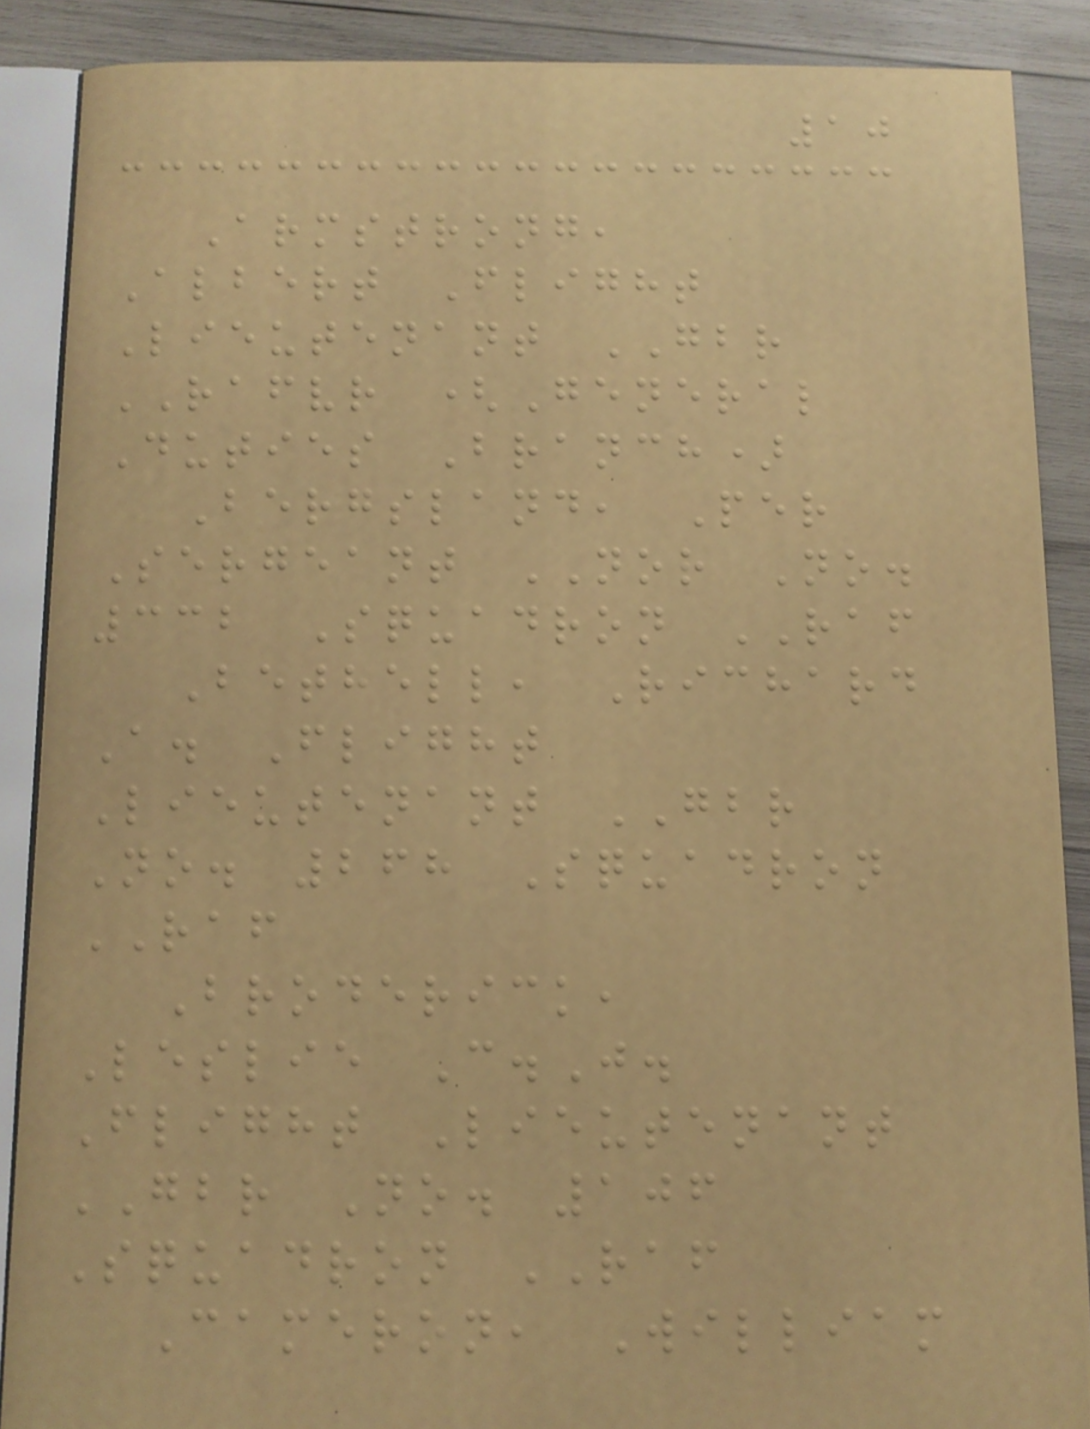10
Armstrong,
Albert Flight
Lieutenant GBR
RAFVR (General
Duties Branch)
Bergsland, Per
Sergeant NOR No.
332 Squadron RAF
Bethell, Richard
A. Flight
Lieutenant GBR
No. 268 Squadron
RAF
Broderick,
Leslie C.J.
Flight Lieutenant
GBR No. 106
Squadron RAF
Cameron, William
